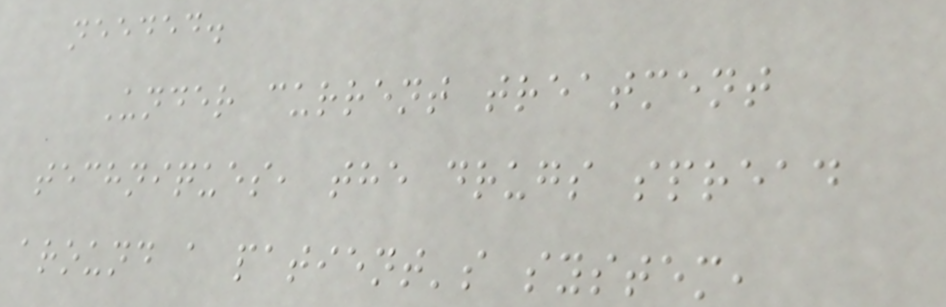needed.
Under current treatment
techniques, the drugs spread
around a patient's system,
